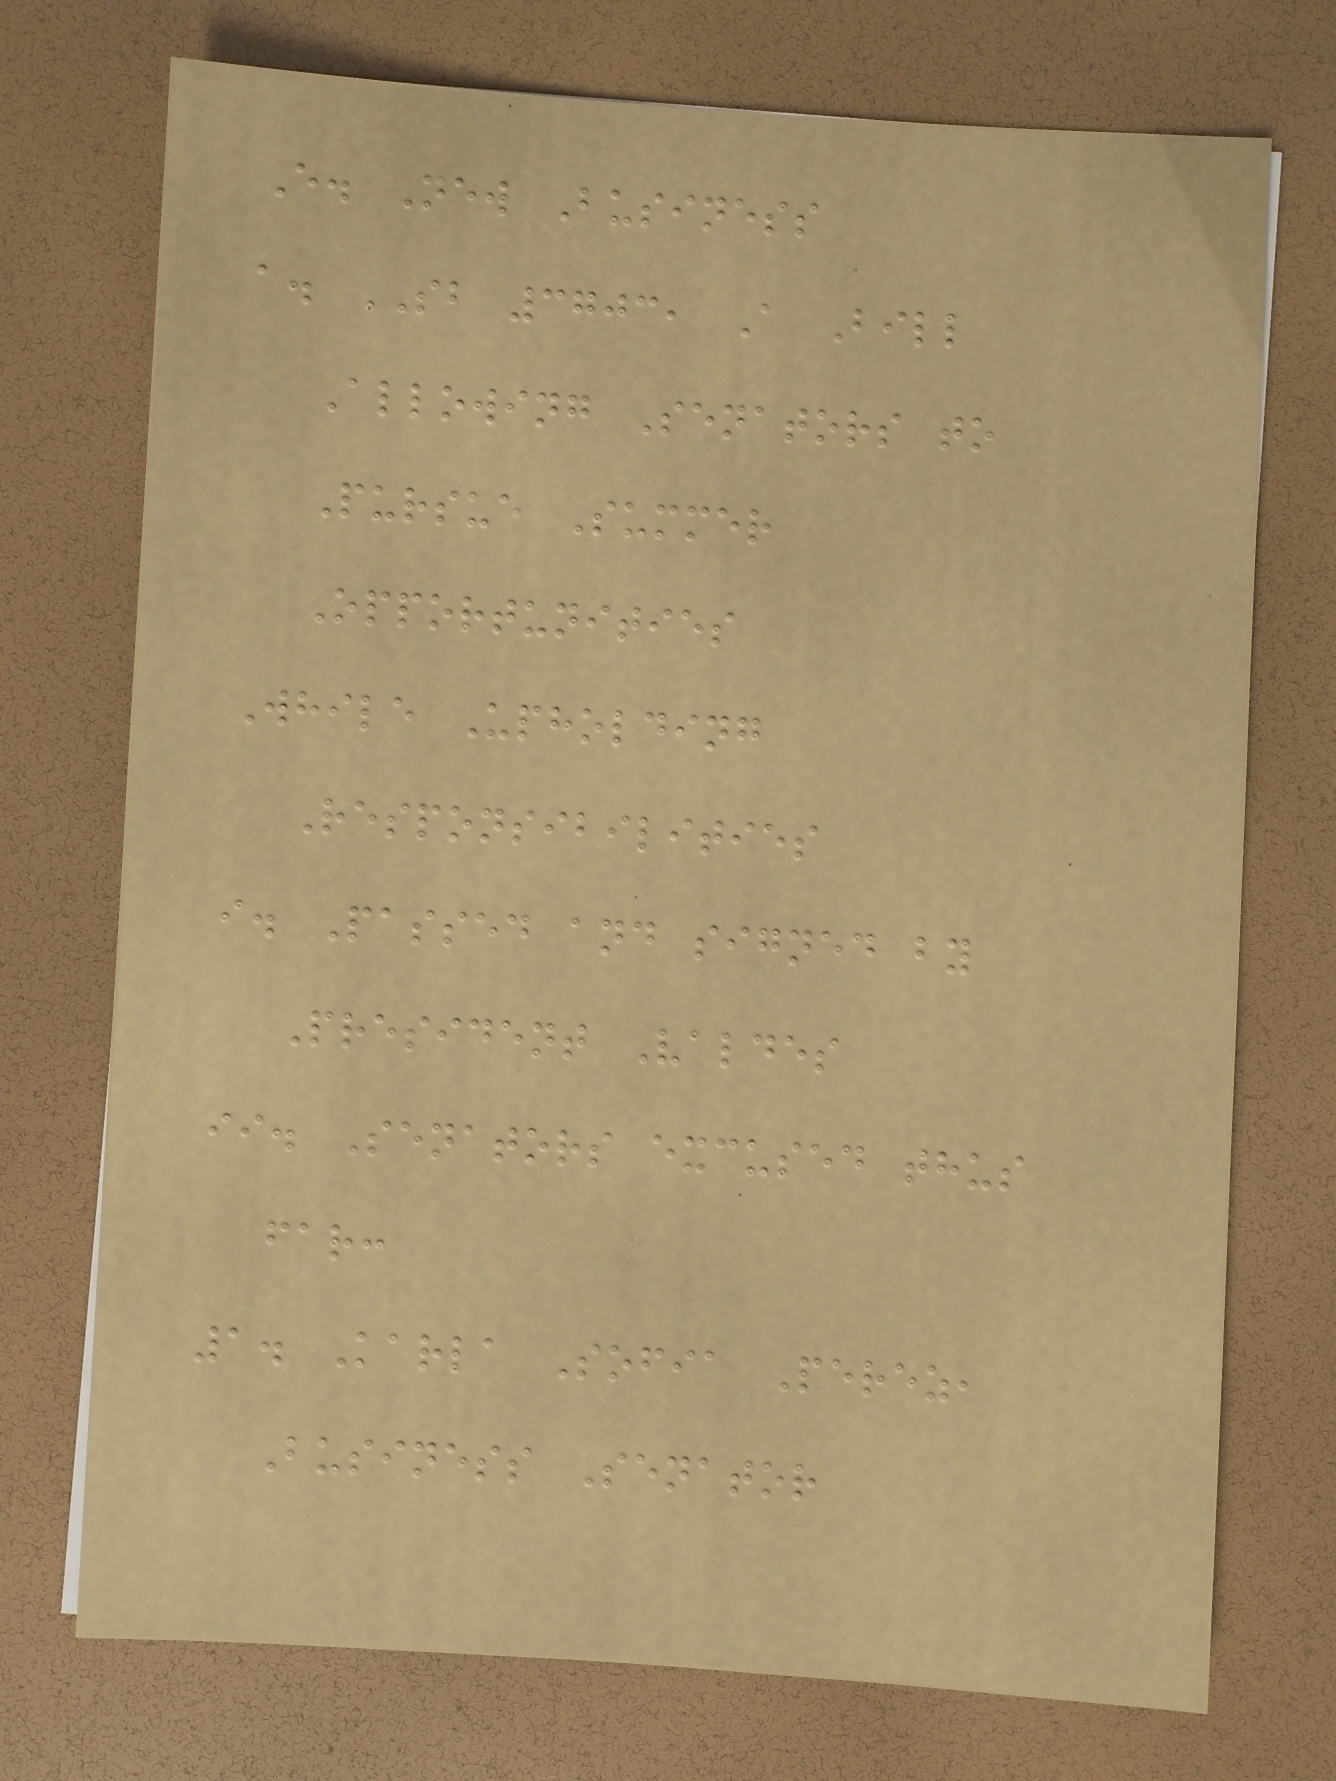E. New Business
a. SB 3703, A Bill
Allowing Senators to
Pursue Summer
Opportunities
While Upholding
Responsibilities
i. Passed and signed by
President Valdes
ii. Senators excused thus
far:
1. Karla Sofia Perez,
Business Senator
